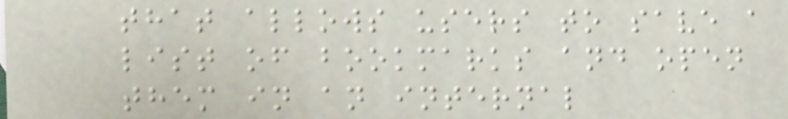that allows users to save a
list of bookmarks and open
them in an internal
